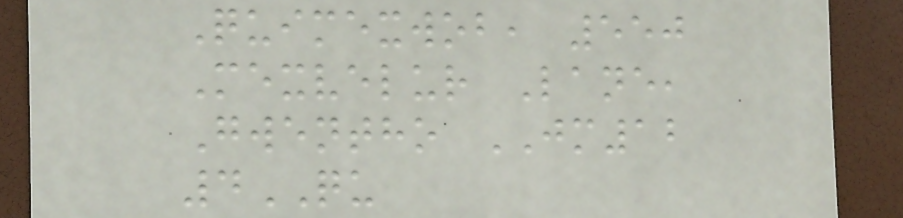Quimexwob, 550
Mexvelur Lane,
Gwentho JM12
4QU
